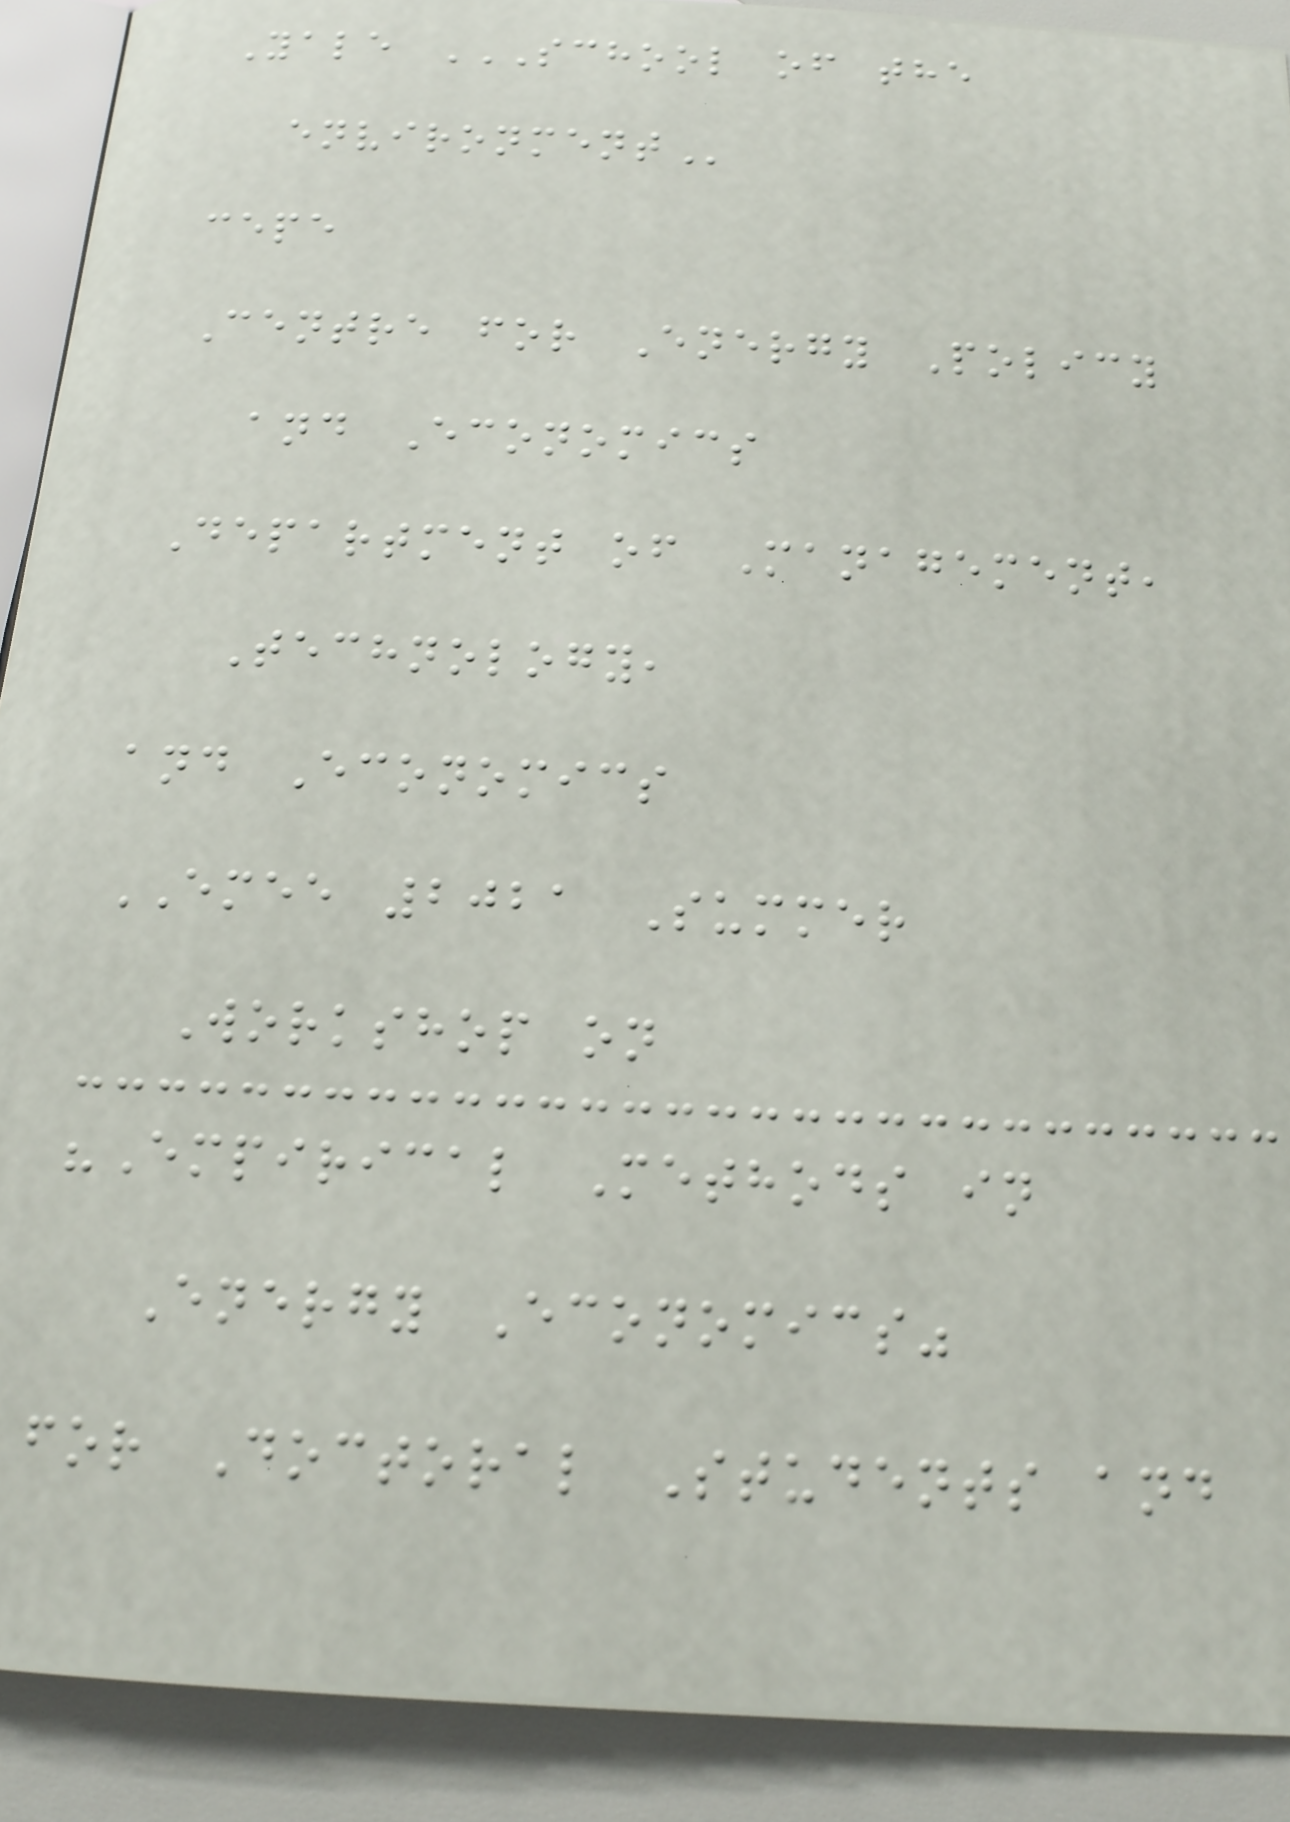Yale SCHOOL OF THE
ENVIRONMENT
cepe
Centre for Energy Policy
and Economics
Department of Management,
Technology,
and Economics
EMEE 2021 Summer
Workshop on
"Empirical Methods in
Energy Economics"
for Doctoral Students and
